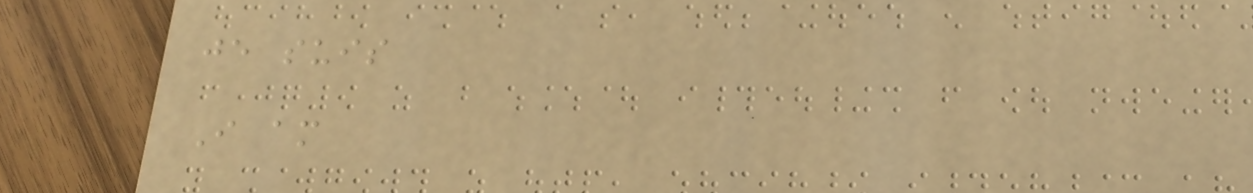je suis
I am
